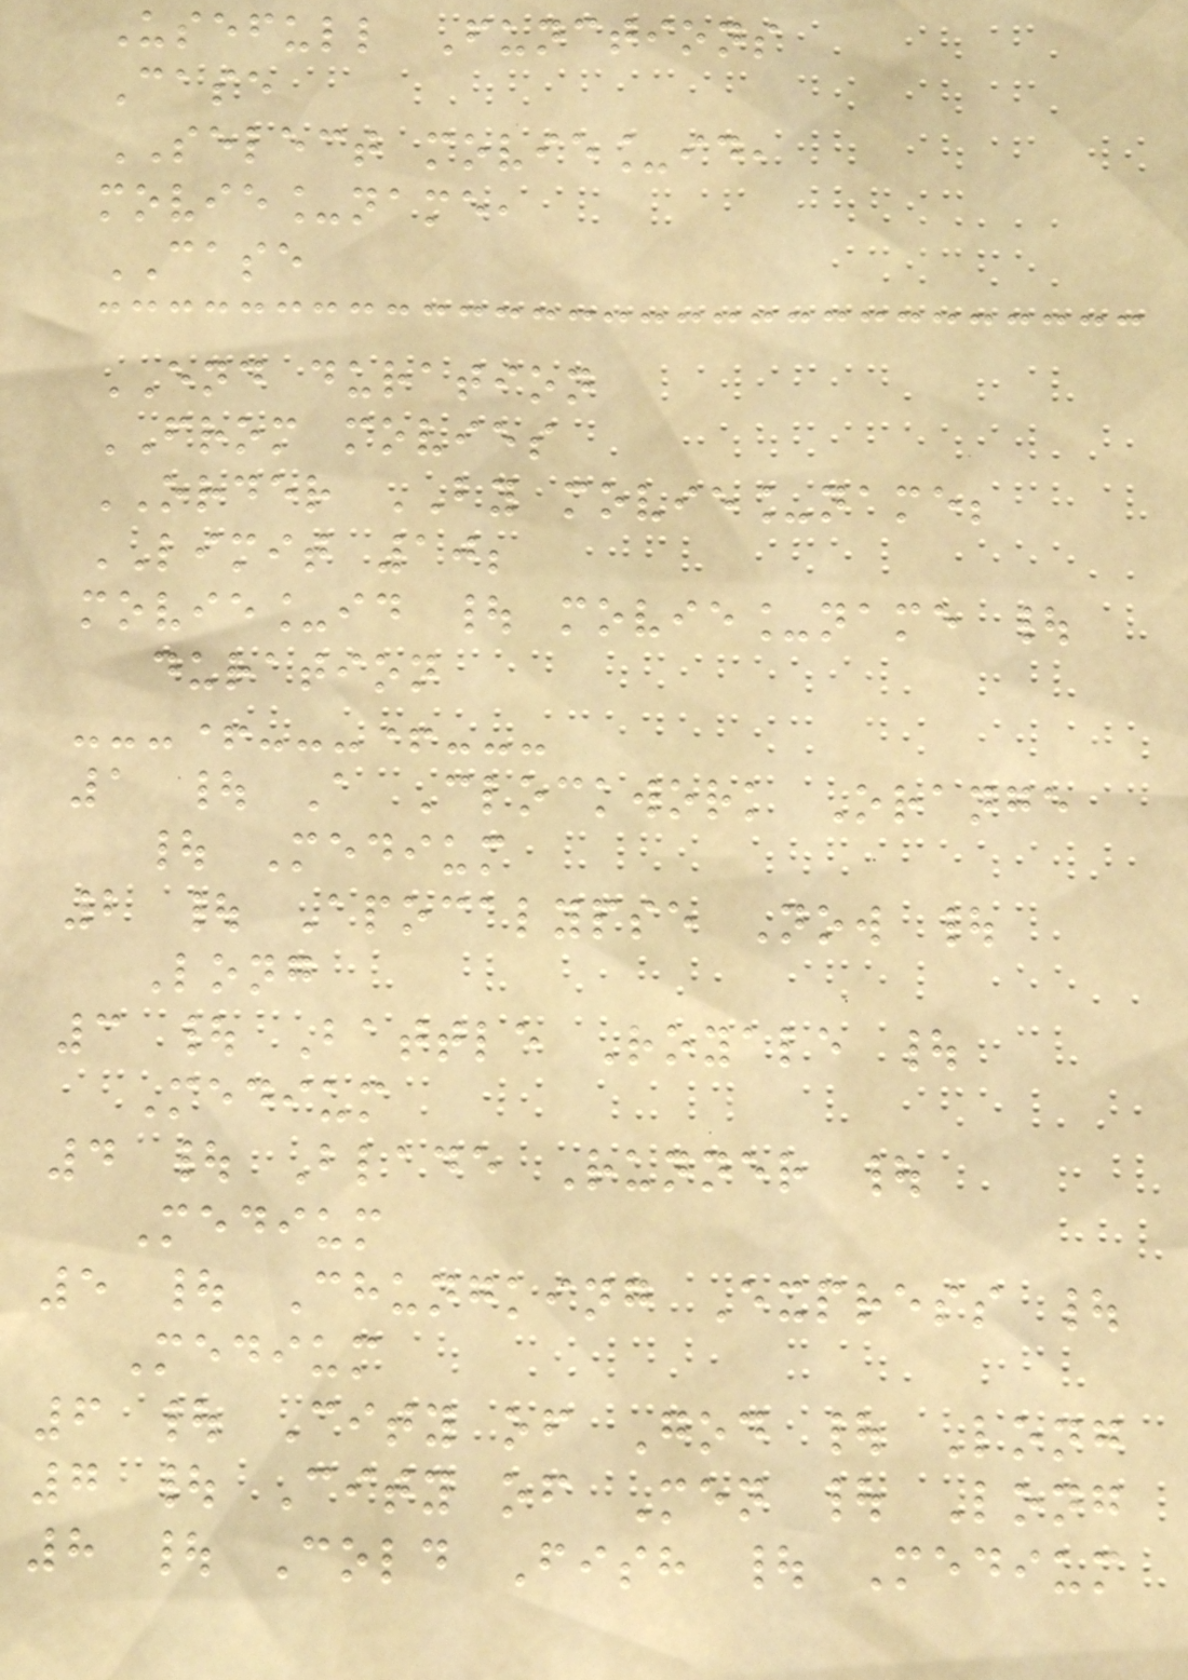Usefull Functions
Case
SELECT movie_id,
movie_name,
CASE
END duration
FROM movies
ORDER BY movie_name;
LIMIT 10;
movie_id | movie_name |
duration
---+---+---
1 | A Clockwork Orange
| Medium
2 | Apocalypse Now |
Long
3 | Battle Royale |
Medium
4 | Blade Runner |
Medium
5 | Chungking Express |
Medium
6 | City of God | Long
7 | City of Men | Long
8 | Cold Fish | Medium
